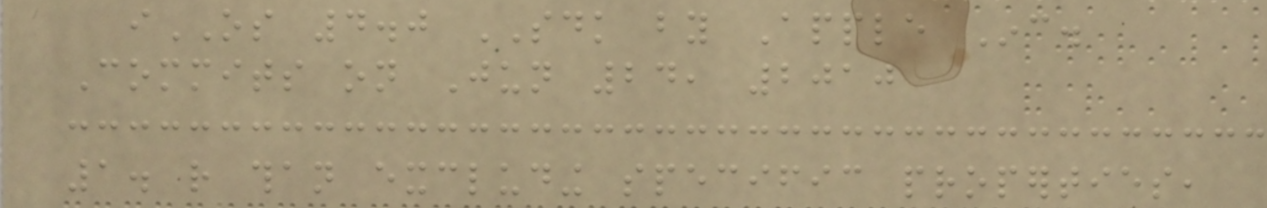iOS 4.0 SDK by Apple Inc.
Commits on Jun 24, 2010
1. rather than excluding specific properties,
